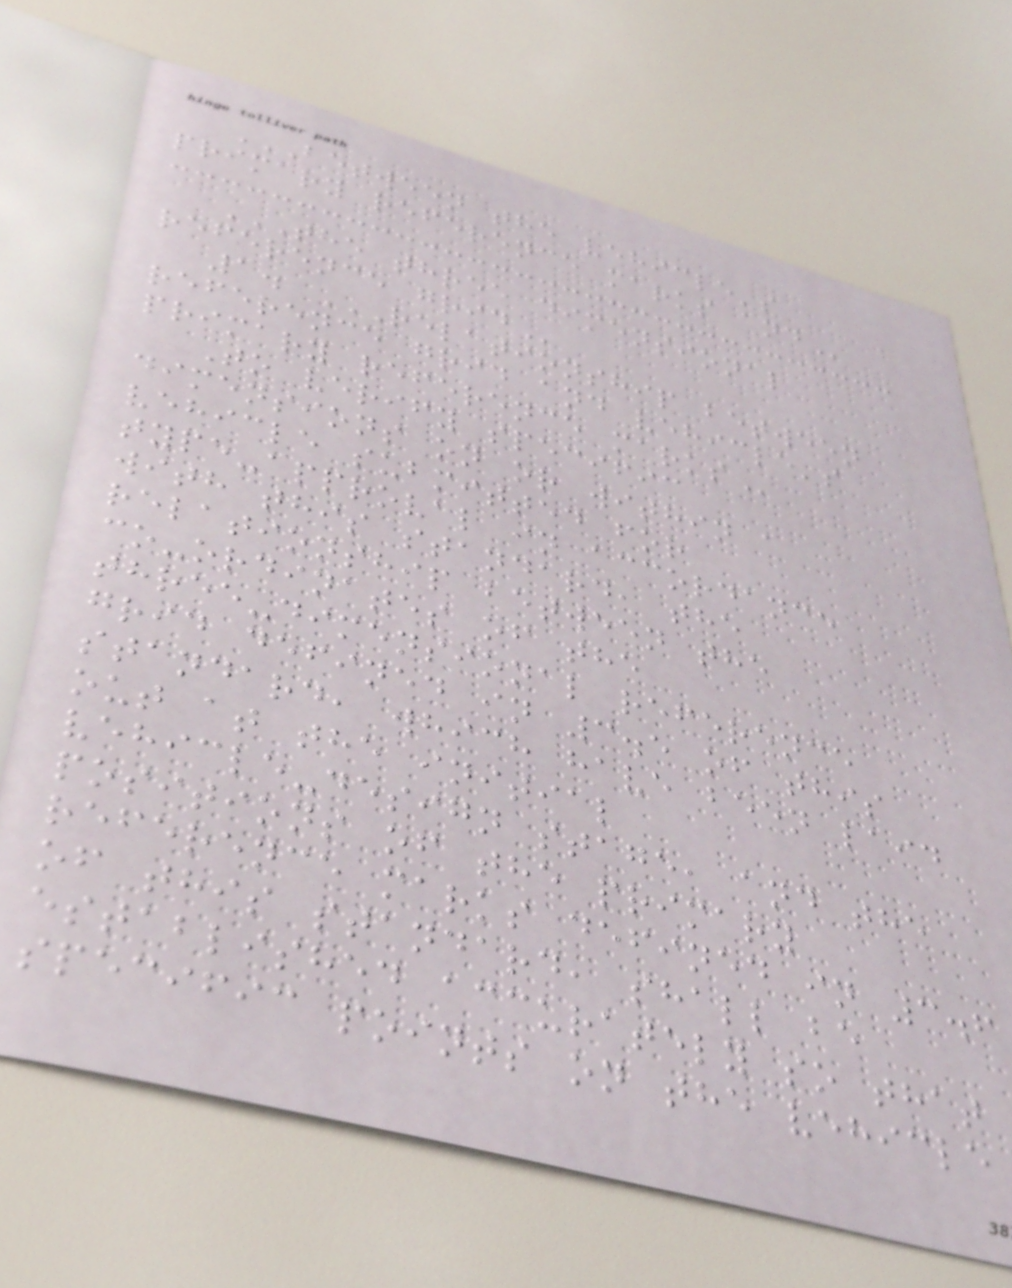BETWEEN THE VEHICLE'S
PRIMARY REFERENCE MARKS AND
THE THREE DIMENSIONAL
REFERENCE GRID
1. RELATIONSHIP BETWEEN
REFERENCE GRID AND VEHICLE'S
PRIMARY REFERENCE MARKS
To verify specific
dimensions on or within a
vehicle submitted for
type-approval in accordance
with this standard, the
relationship between the
co-ordinates of the
three-dimensional reference
grid defined in 3.5 of this
standard, which have been laid
out at the initial
vehicle-design stage, and the
positions of the primary
reference marks defined in 3.6
of this standard, shall be
established accurately so that
specific points on the vehicle
